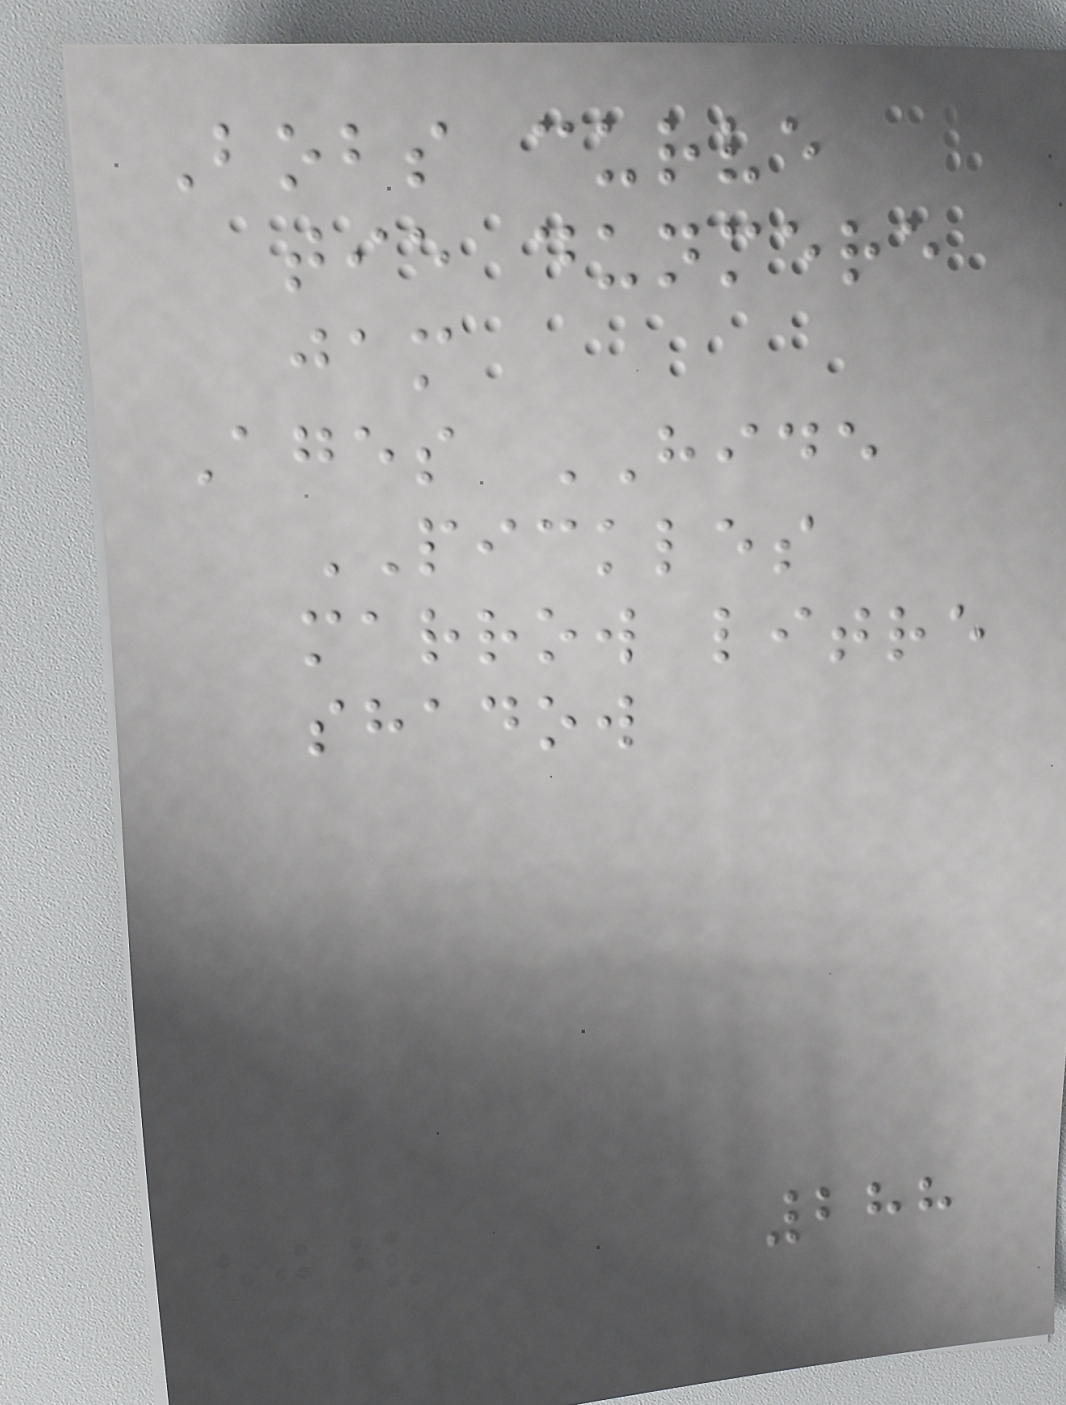Bobs curve
tie dunmere
jam
Ages HIDE
PICKLES
marrow litre
shadow
288
